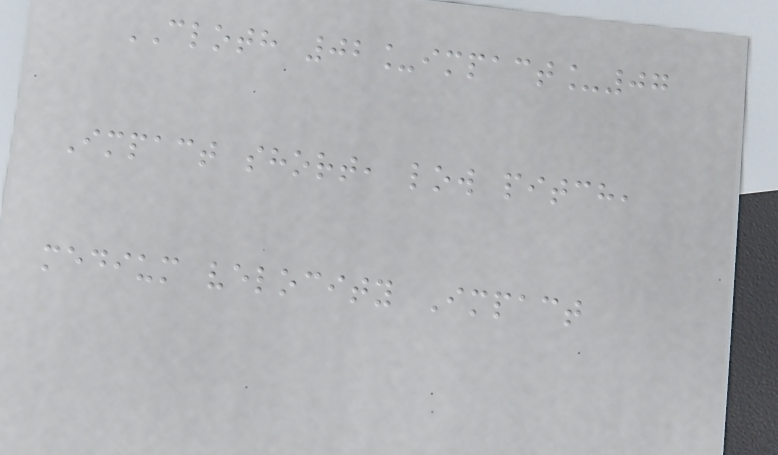CLOTH 02_impact_07
Impact short, low pitch,
medium velocity Impact
